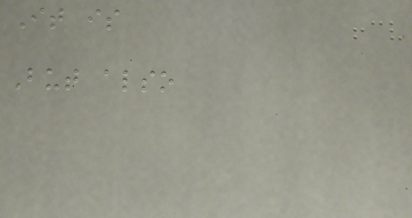It is
But also
